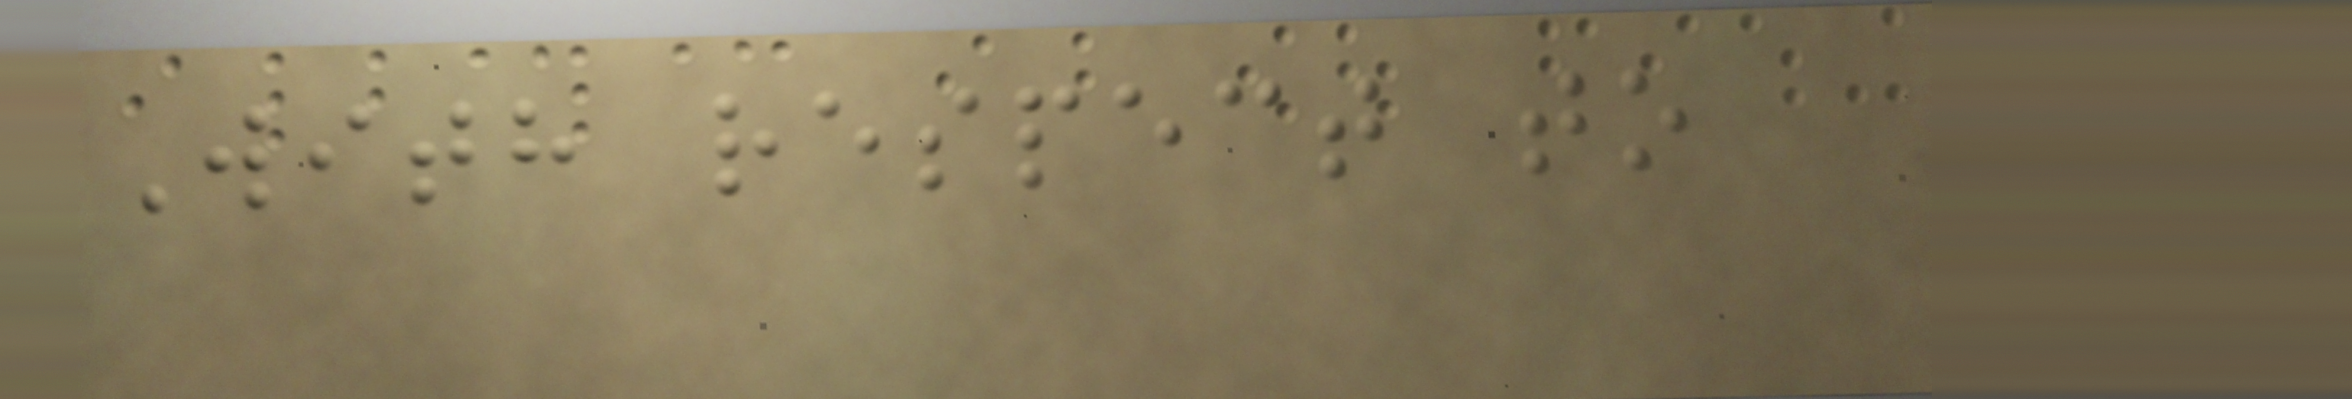With respect to
